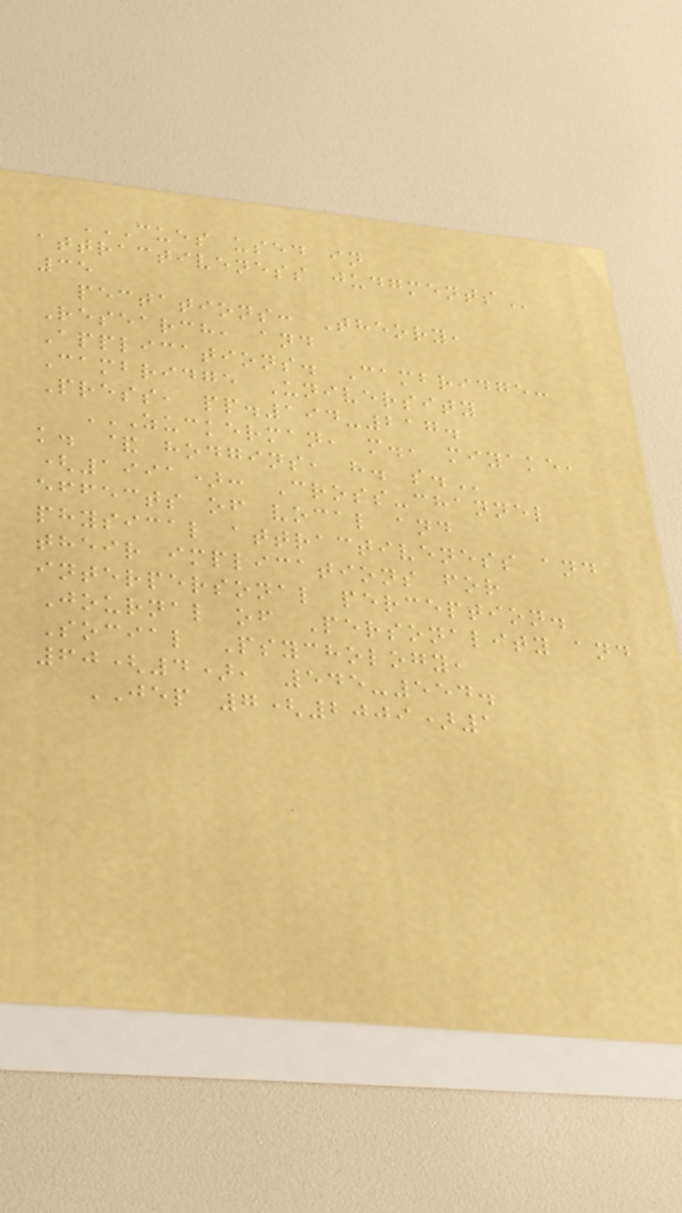CUES USED IN
ATTRACTIVENESS JUDGMENTS
35
pectations: Theory,
Research, and
Applications. Cambridge:
Cambridge University
Press, pp.194-217.
ZUCKERMAN, M., MIYAKE,
K. & HODGINS, H. S.
(1991): Cross-channel
effects of vocal and
physical attractiveness and
their implications for
interpersonal perception.
Journal of Personality and
Social Psychology,
60(4), 545-554.
JEP 7(2009)1
